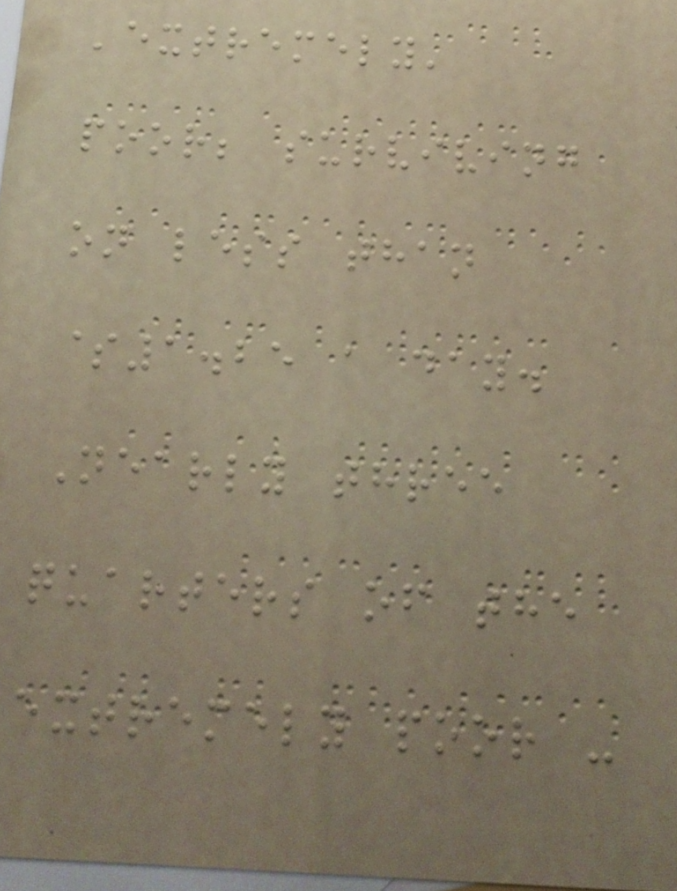'extremely'
poor; surviving
on less than
$1.25 a day.
Nearly three
quarters of the
extremely poor -
